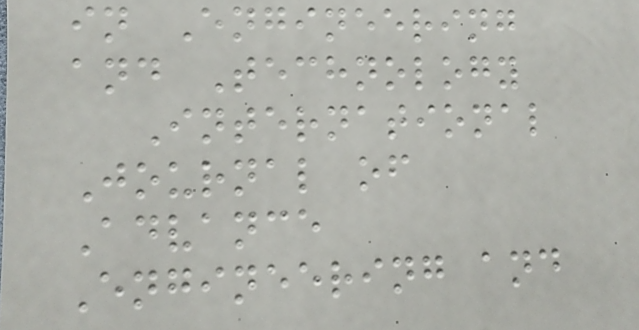in Engineering
and Technology
International
Journal of
Advance
Engineering and
